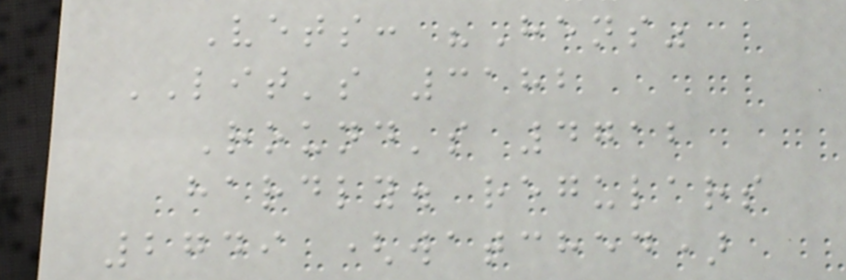Vets: "Hens"
LIT's 3182
Round's 4712
hardly. regulars
2749 (watched)
